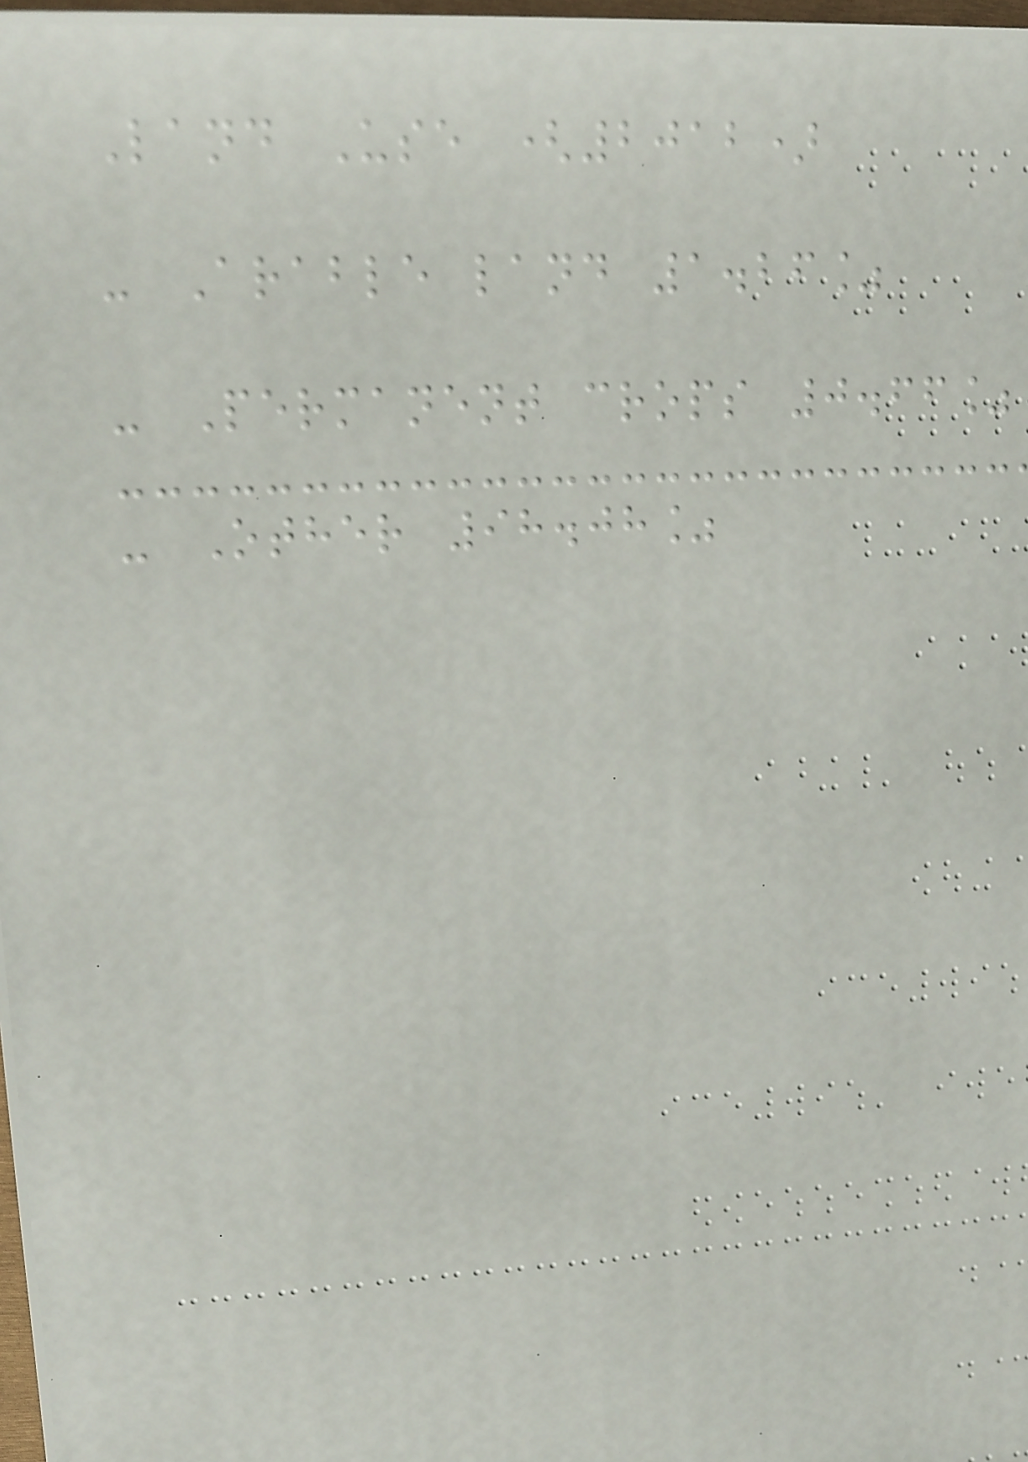Land Use (2012)
- Arable land 1.26%
- Permanent crops 0.66%
- Other 98.08%
